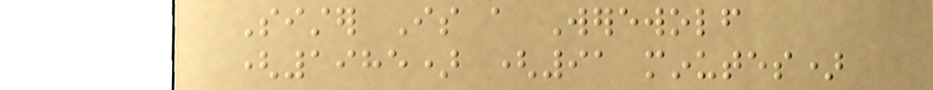Sister Is a Werewolf
(1985) (91 minutes)
